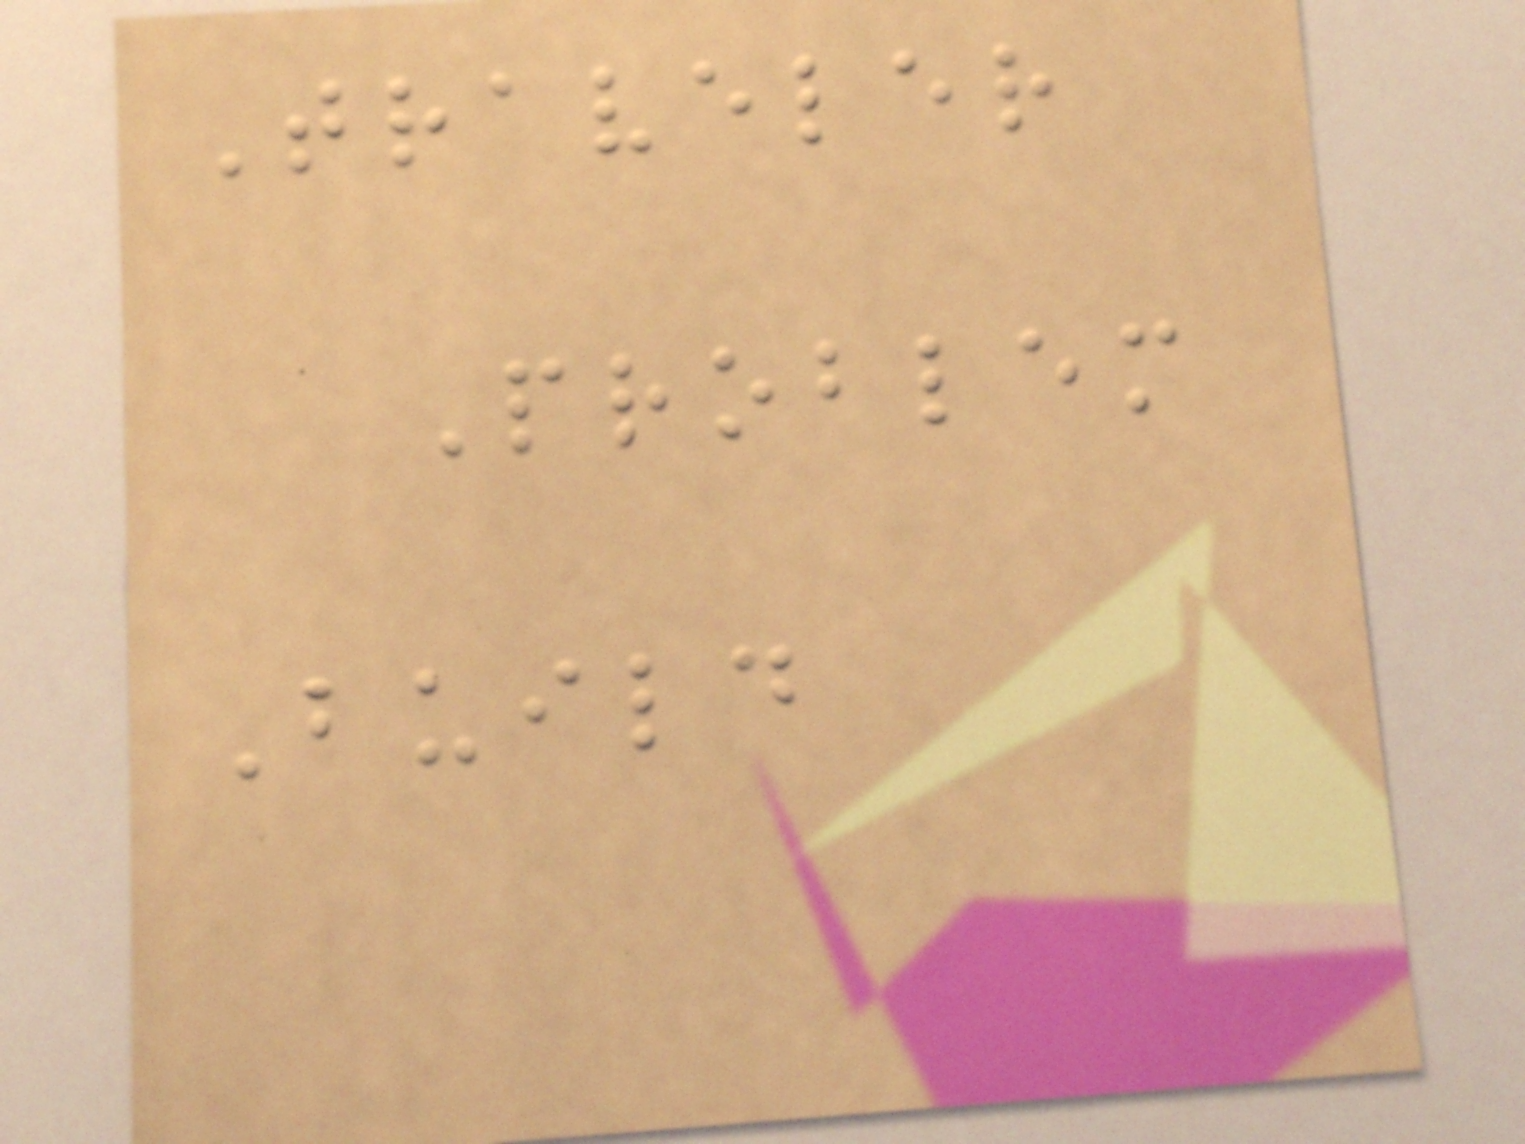Traveler
Problem
Build
